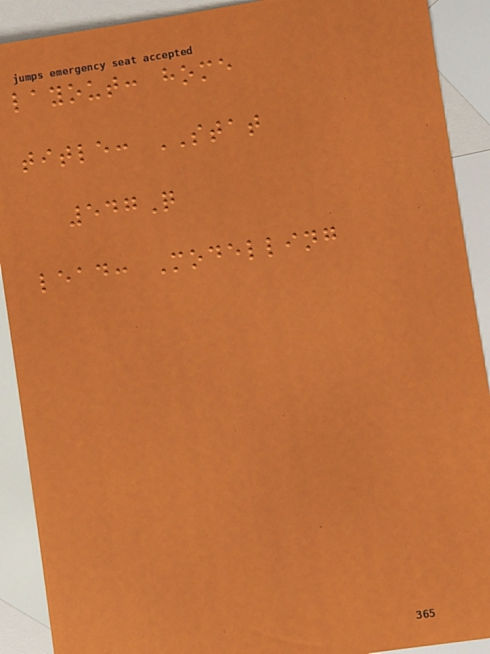layout: home
title: STAT
547Q
lead: Modelling
